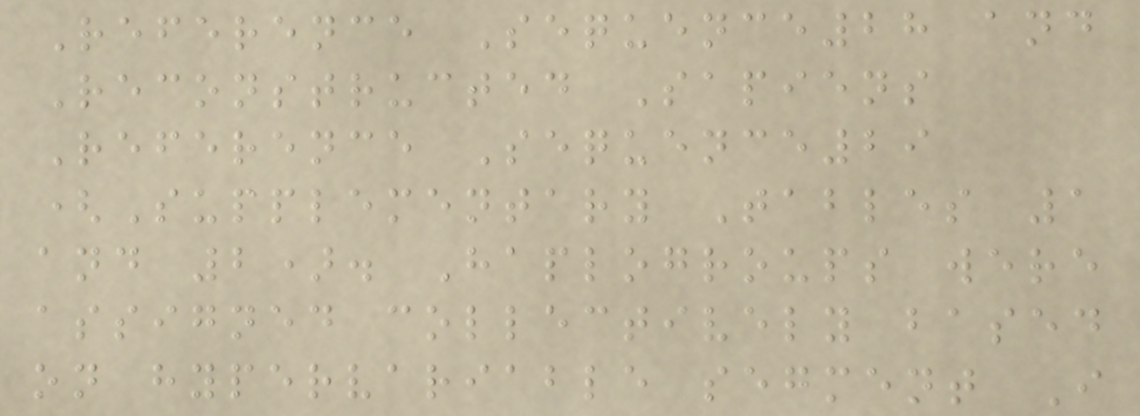Reference Sequence28 and
Reconstructed Sapiens
Reference Sequence29
(Supplementary Tables 1
and 2). Haplogroups were
assigned collectively based
on hypervariable segment I
